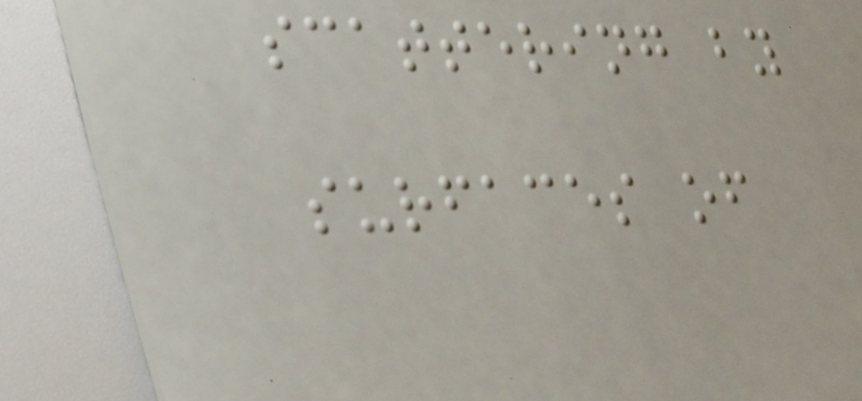scattering by
surfaces of
